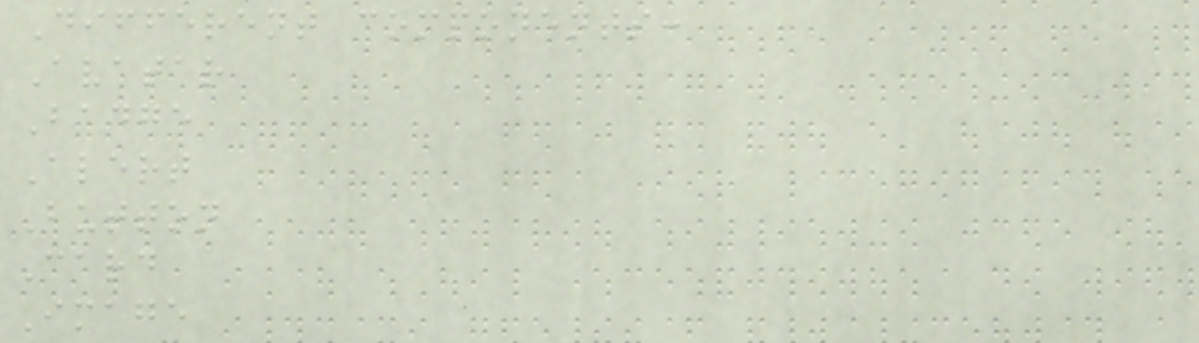Different components:
Avatar
Badge
Alert
Button
Card
Image
